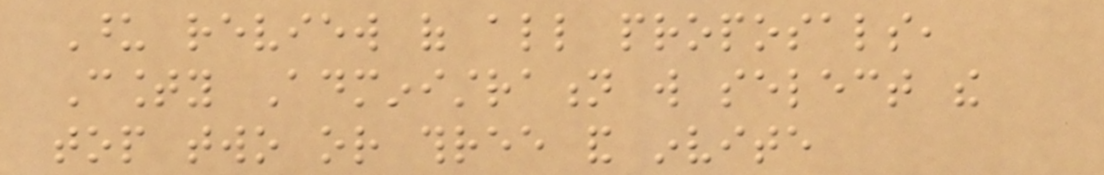Upon review of all proposals,
County Administration will select the
top two or three and invite
